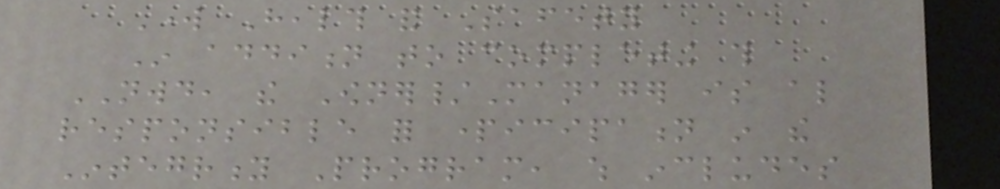Work Health and Safety
In addition to completing this
NWD, the Owner/Manager is also
responsible for participation in the
Integrity Program, which includes
